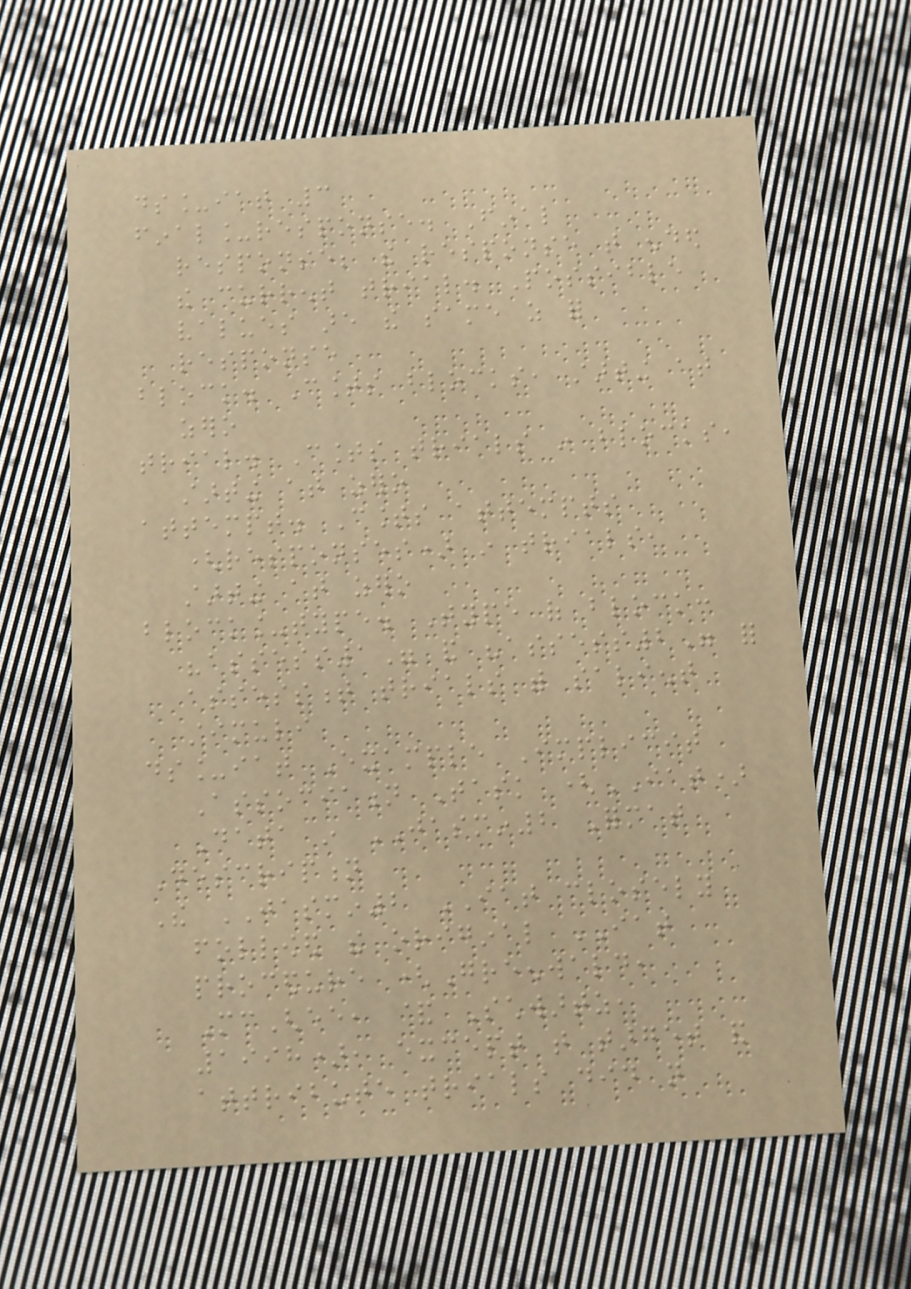ds_iat 3
final_response. Final
response; the response that ended
the current trial. Possible
values are the same as for
response
block. Counts blocks, starting at
zero
trial. Counts trials in blocks,
starting at zero
attempt. Counts attempts
(responses) in trials,
starting at zero
block_type. Type of block:
"assess1" and "assess2" for
assessment trials with salient
stimuli
ds_iat Example Implicit
Association Task (IAT)
Data in JASMIN2 Format
Description
The JASMIN2 IAT closely
followed the original IAT
procedure (Greenwald,
McGhee, & Schwartz,
1998), except that target and
attribute trials did not
